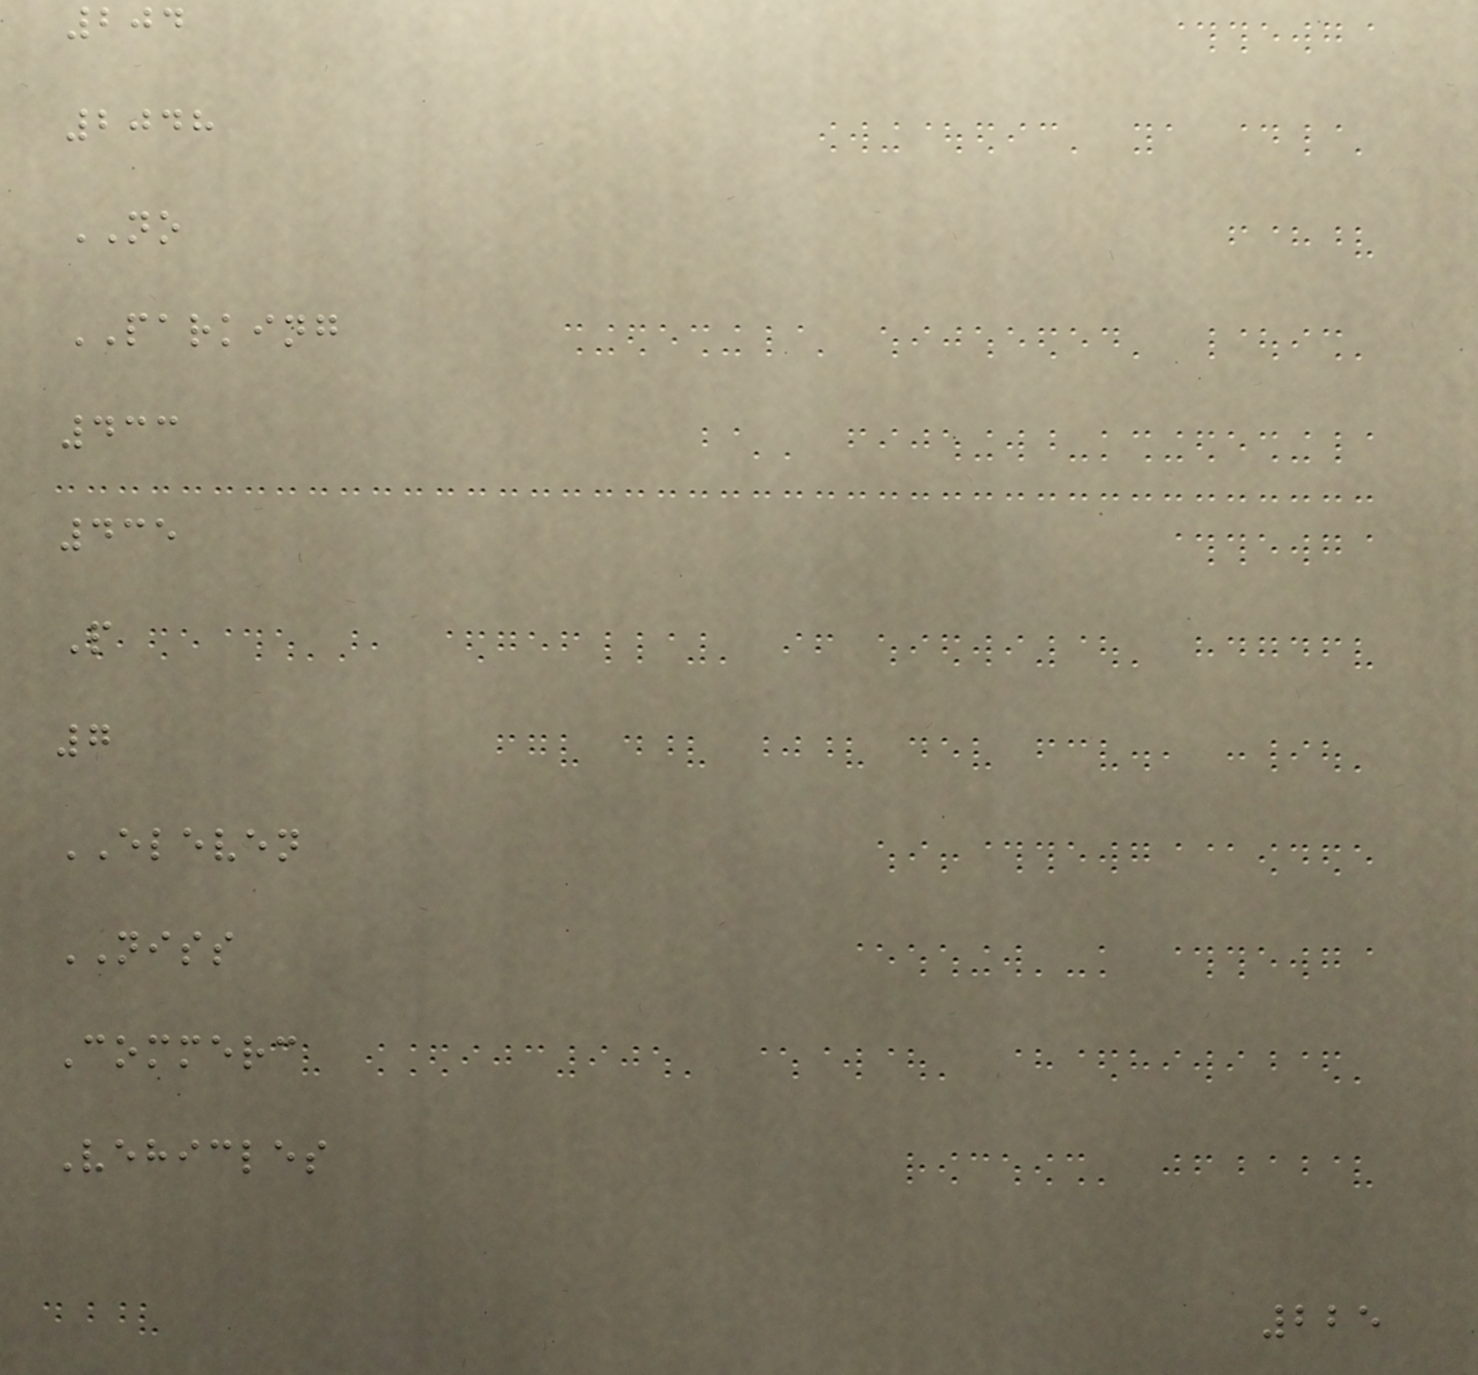204
2048
NO
PARKING
433
435
P
7
ELEVEN
NISS
Commerc
Vehicles
225
